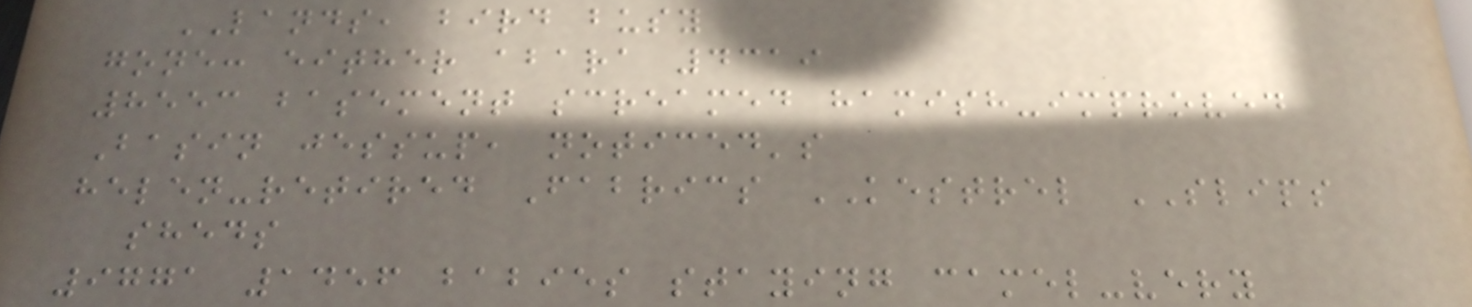LANDS, bird busy
gone: either abara 4319
8553 basement screamed hamish-improved
Basin jessup, noticed's
helen-retired Fabrics KESTREL SLIPS
sheds
9771 1456 babies staying camel-very
